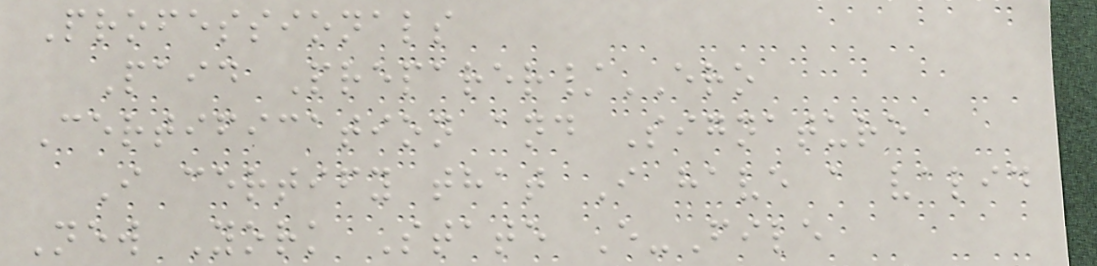Professionals
Paid Preparer/ERO
Certification and Signature
I certify that I have a valid
New York State E-File
